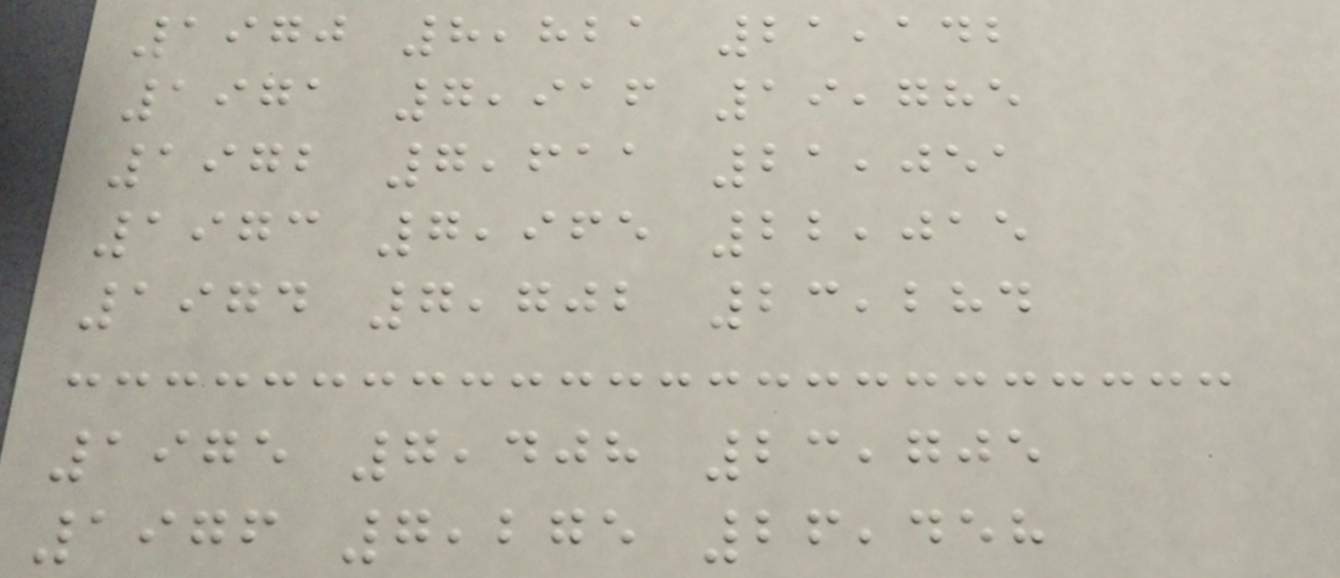1970 8,821 21,142
1971 7,916 19,785
1972 7,611 21,051
1973 7,965 22,015
1974 7,702 23,284
1975 7,408 23,705
1976 7,275 26,458
